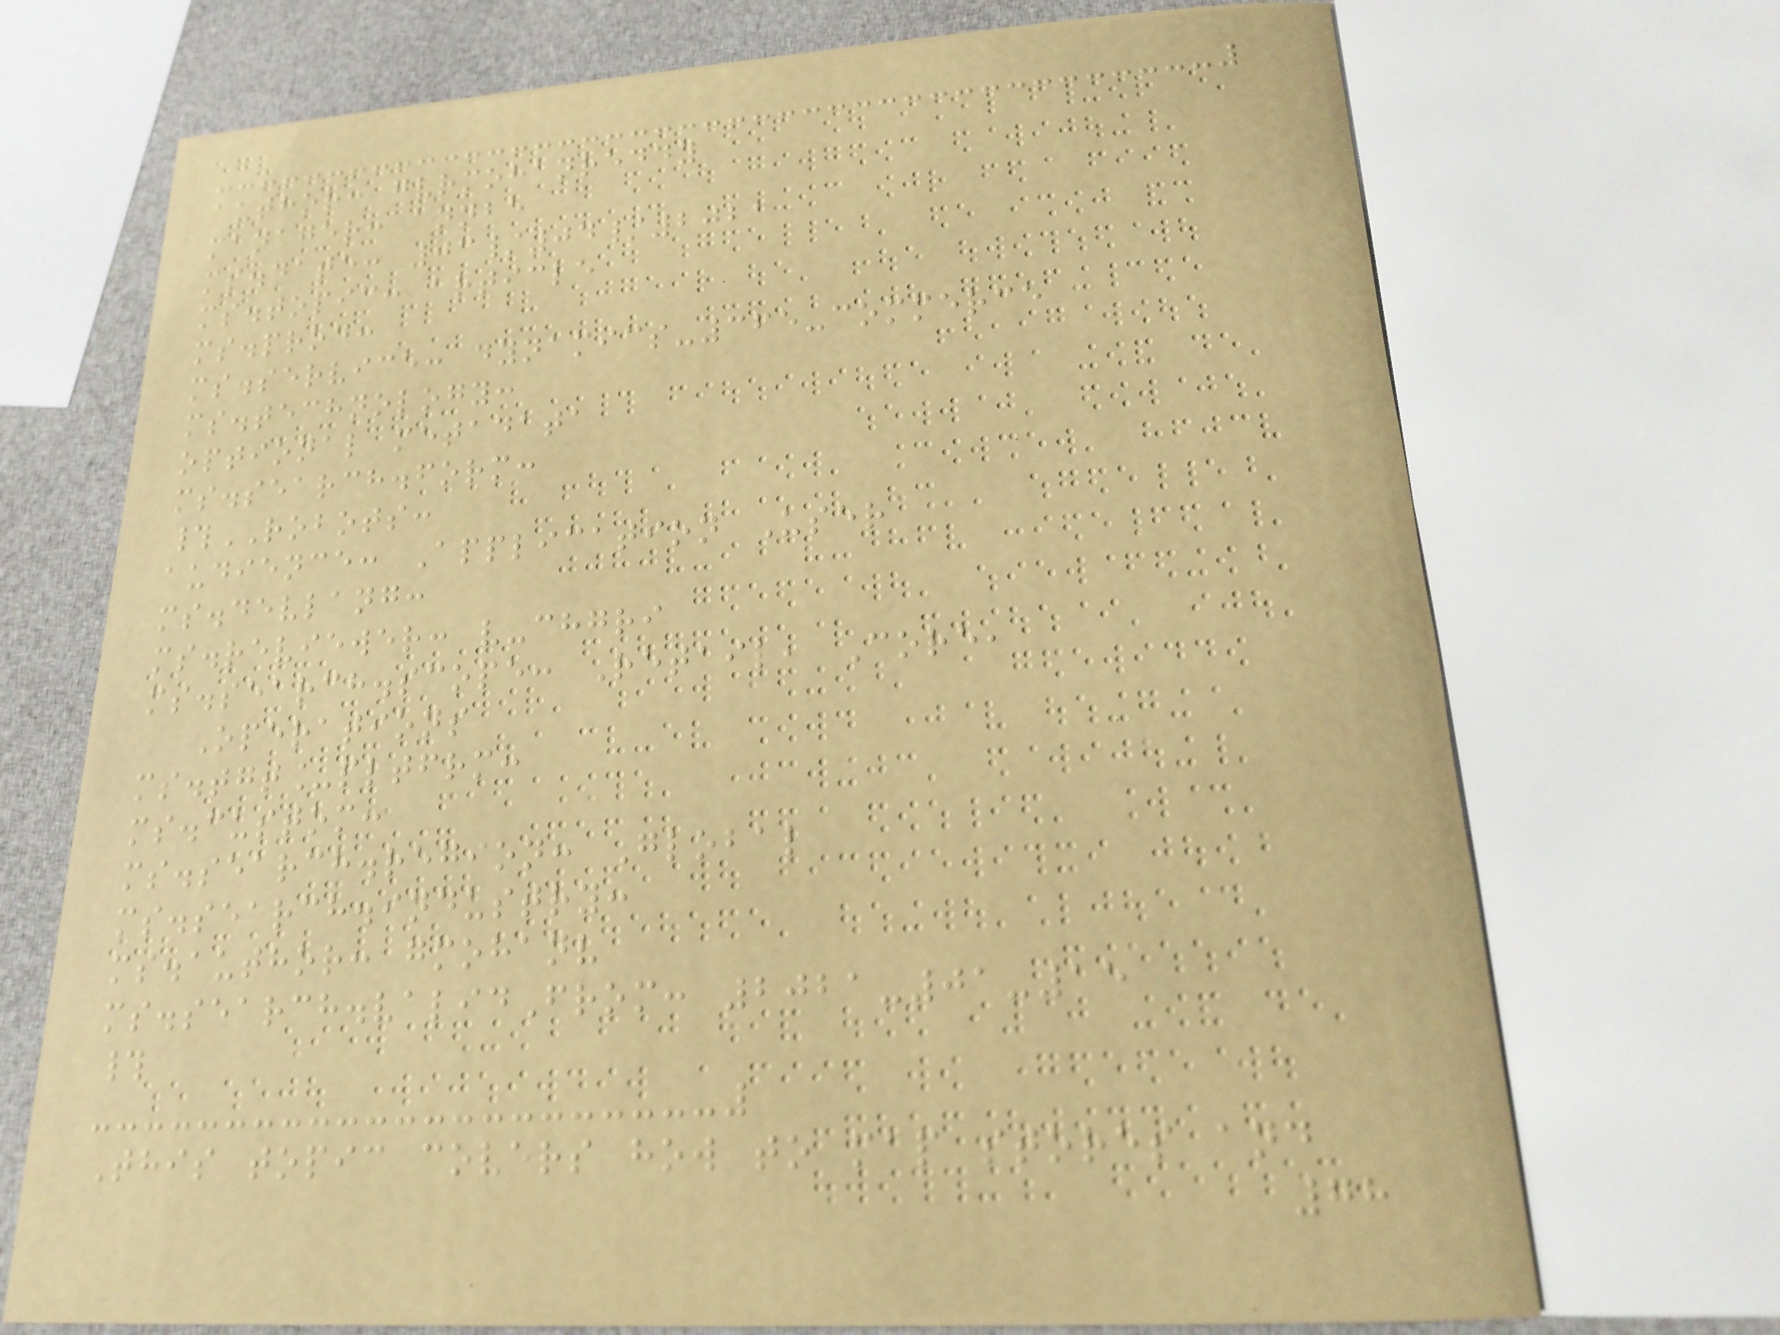author: gvrmohanreddy
manager: annbe
ms.date: 03/04/2021
ms.topic: article
ms.prod:
ms.service: dynamics-365-commerce
ms.technology:
optional metadata
ms.search.form:
#ROBOTS:
audience: Application User
ms.devlang:
ms.reviewer: v-chgri
ms.search.scope: Retail, Core,
Operations
ms.tgt_pltfrm:
ms.custom:
ms.search.region: Global
ms.search.industry:
ms.author: gmohanv
ms.search.validFrom: 2021-01-15
#
This topic covers how to map stores and
78
